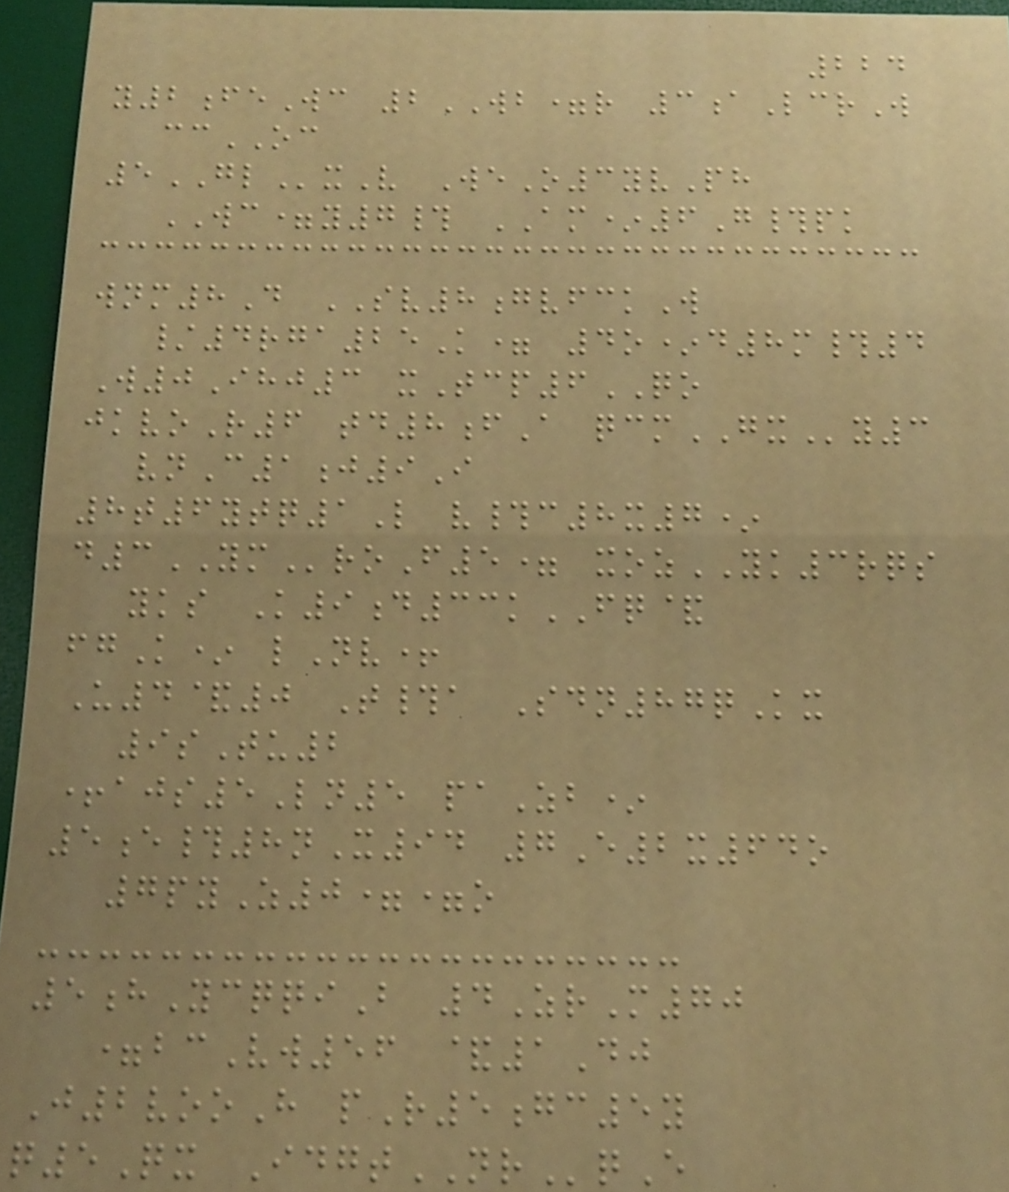224
y2feWc 2WB=r 3aLcrW
ccOC
5GLxV WeO3yvPh
WC=y7# AM*6G#pk
wnm8D SV8gvfckW
/4rga25K= 4o*d8m#4
W0Ihj3 xTcp6QO
jkvoR6 td8fA qcmGXy3
vnC1j9I
8t6ytq1L v#c8x7*
d3YMroF5= xozYK3rqs
yks K9d33kFQ&
fgK* lNv+
U4&0 T#a Sdn87qKx
9sTu2
+ajs5Ln5 paZb*
5e#8nX94 7E2x64o
7pyZ0==o
5hYcqqiB 4ZrM70
=bcVw56 &1Dj
J2vooH pR5gc5y
q5Qx IdgtNRqE
